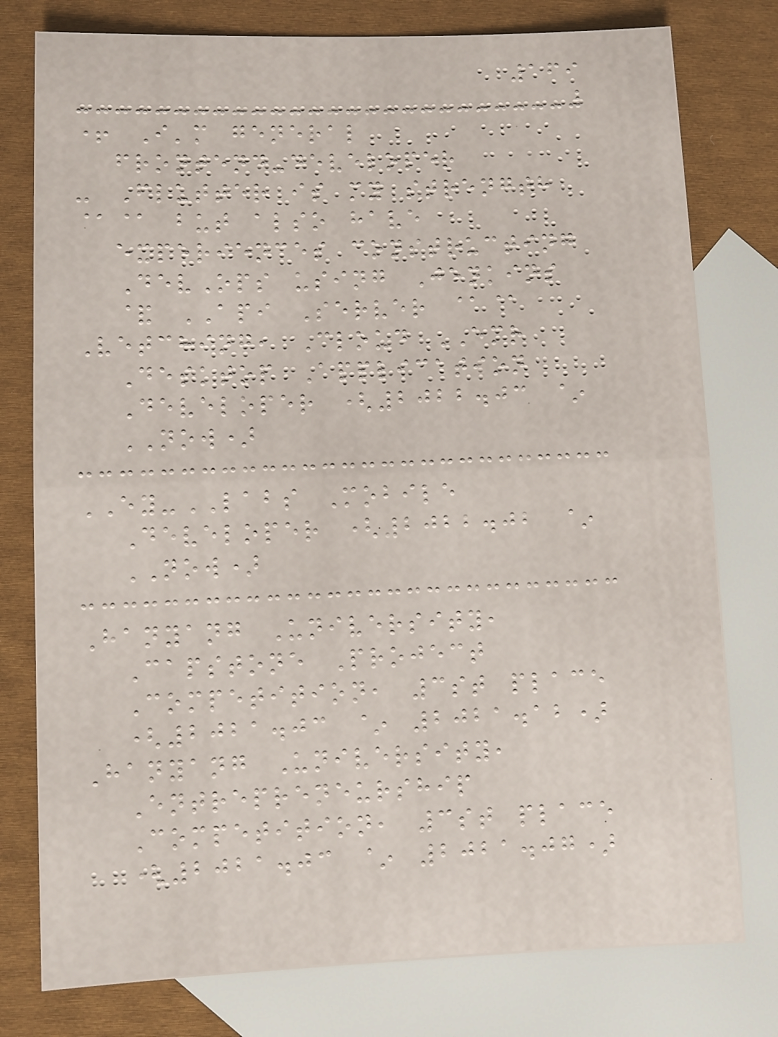169
+ I'm general
frontend-developer
- Flutter is my strength
@@ but also have
experiences constructing
DevOps using Jenkins
& API Server @@
Vetching, Cloud EMR
Desktop Application
Developer (2022.03 ~
NOW)
EY-LABS Mobile
Developer (2022.02 ~
NOW)
Hanyang University,
Capstone Project
Competition, 3st place
(2021.03 ~ 2021.12)
Hanyang University,
Entrepreneurship
Competition, 3st place
(2021.03 ~ 2021.07)
